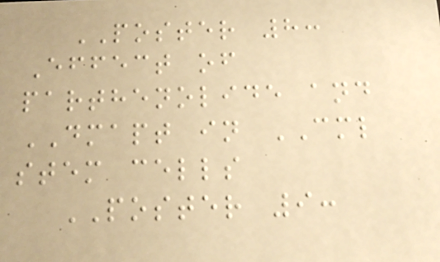POSTER 8:
Effect of
parthenolide and
DMAPT in CML
stem cells
POSTER 9:
